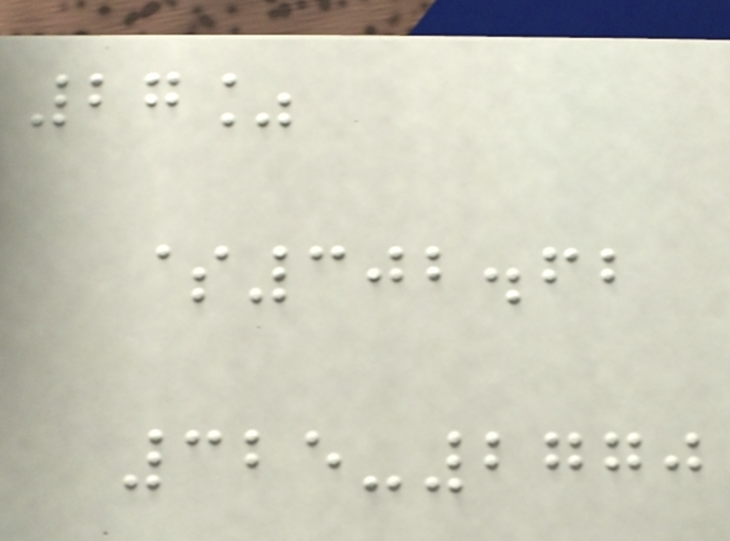27%
$302.62
325-2770
